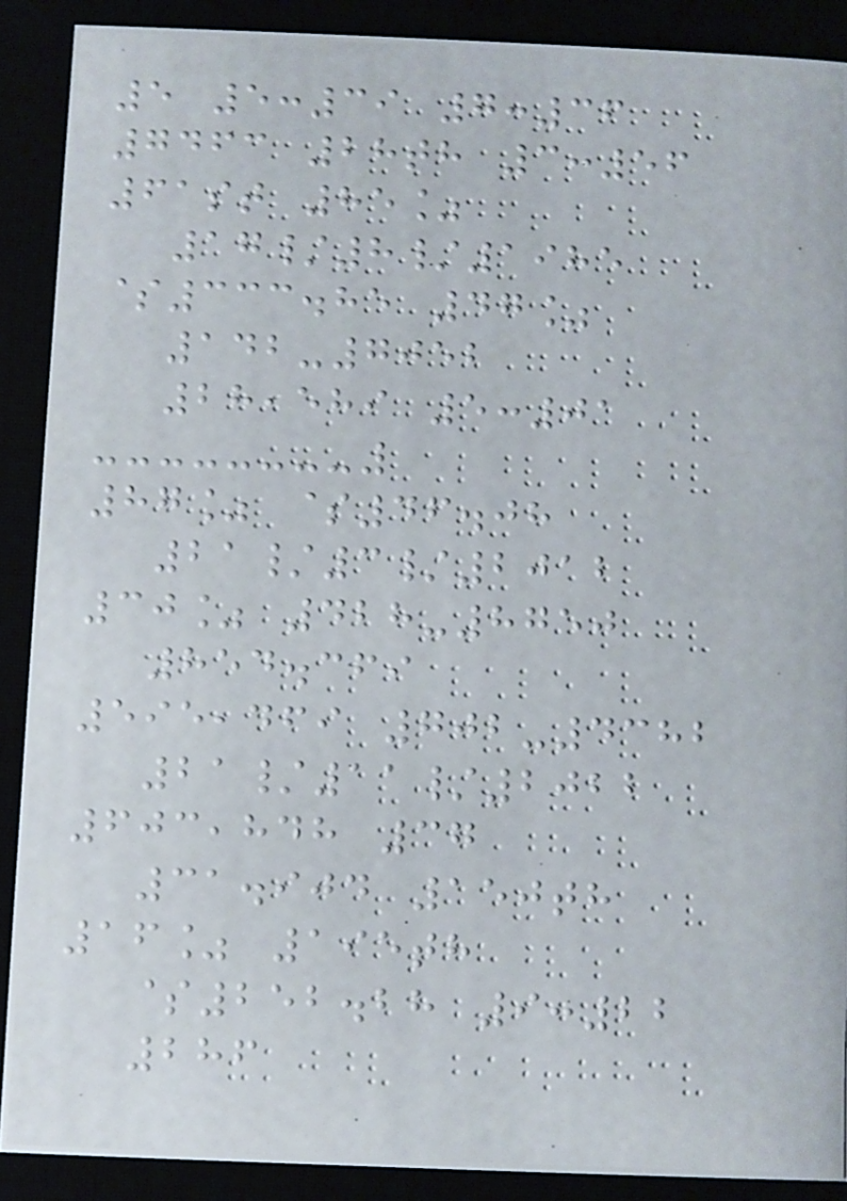5 5:39 7:36
7463 28th 3:56
61st 85%
17/8/1985
$333.85 47%
142-7052
28,589 5:01
87% $46.08
21/3/2012
30% 428-8750
854.369
595,469 702-4382
21/11/2022
603,848 37
31.904 150th
16% 195th
$252.28 9:22
286
